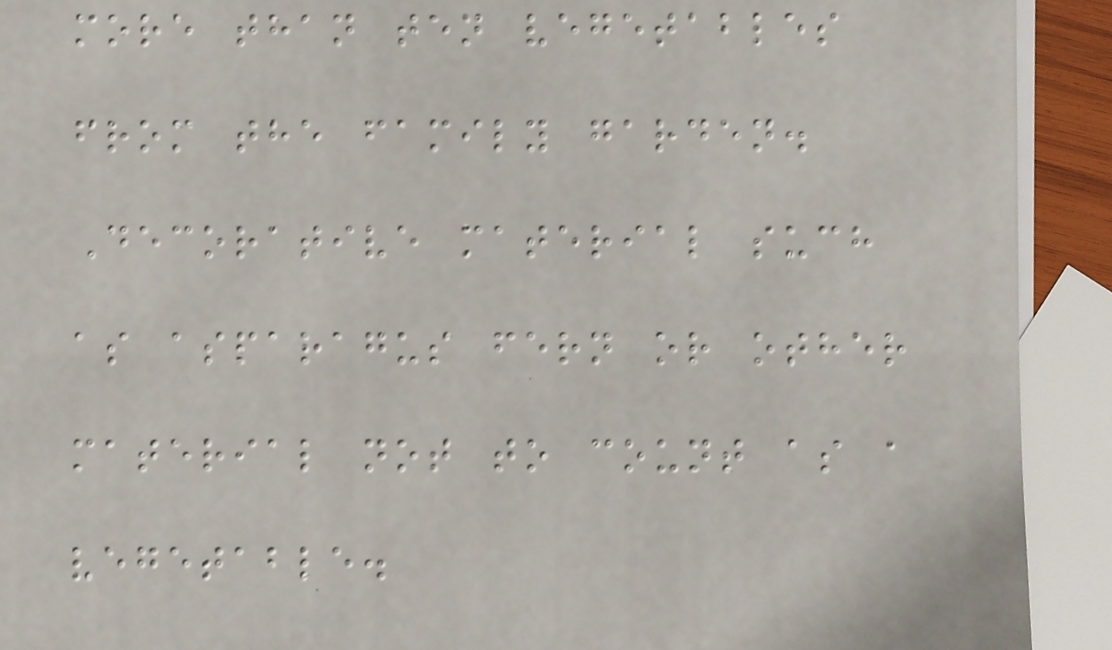more than ten vegetables
from the family garden.
Decorative material such
as asparagus fern or other
material not to count as a
vegetable.
